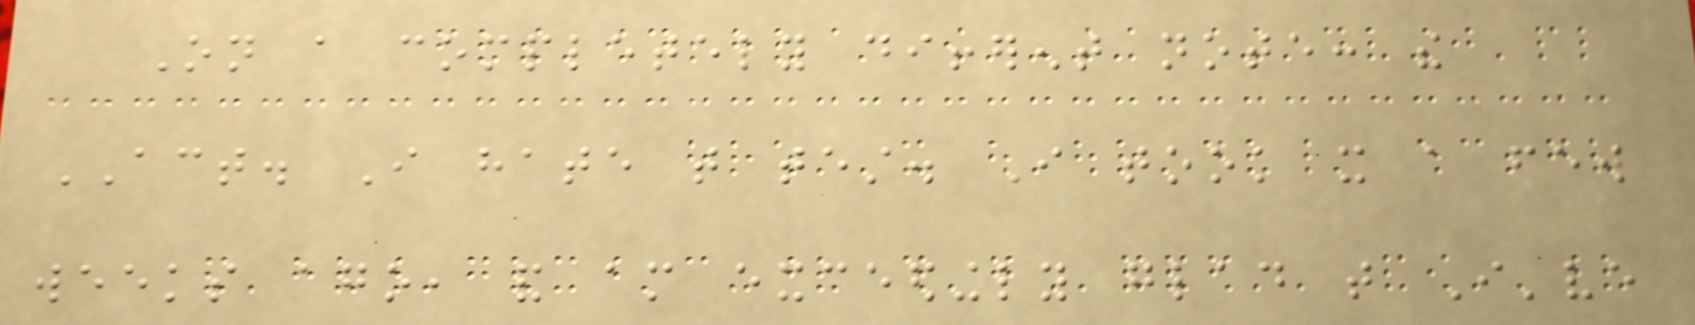On a completely different note: the
ACT. I hate that test. I took it a few
weeks ago, and am exceedingly glad that I've
